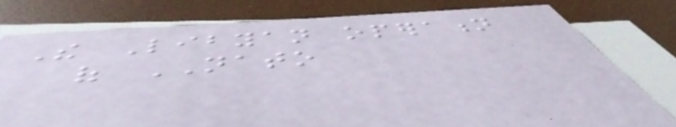The Libyan operation
of NATO
